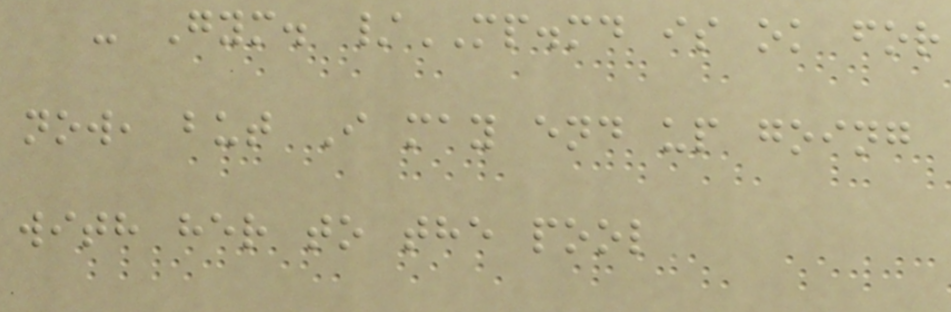- Gym. /MP.md is ok for
now, but I may end up going
with her to the pool
